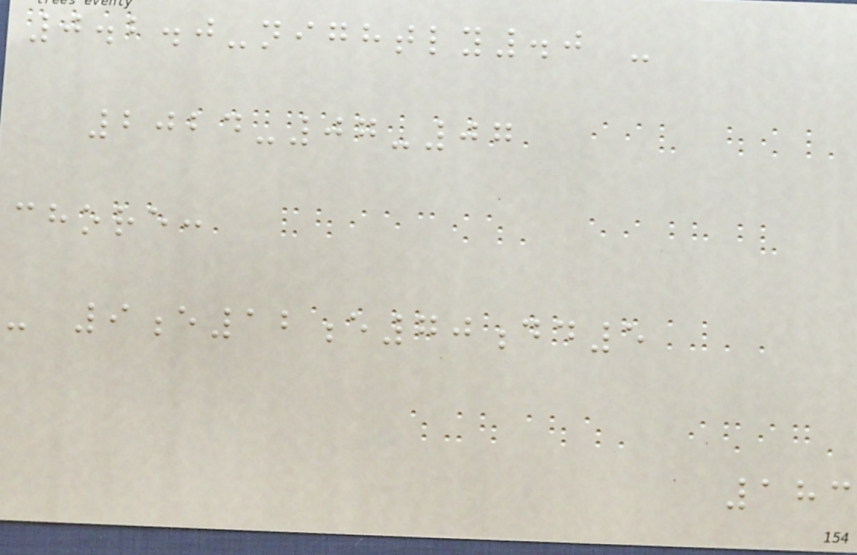0.2.0-nightly.0 -
2024-07-07
chore:
- 9e12e70dd5
183
